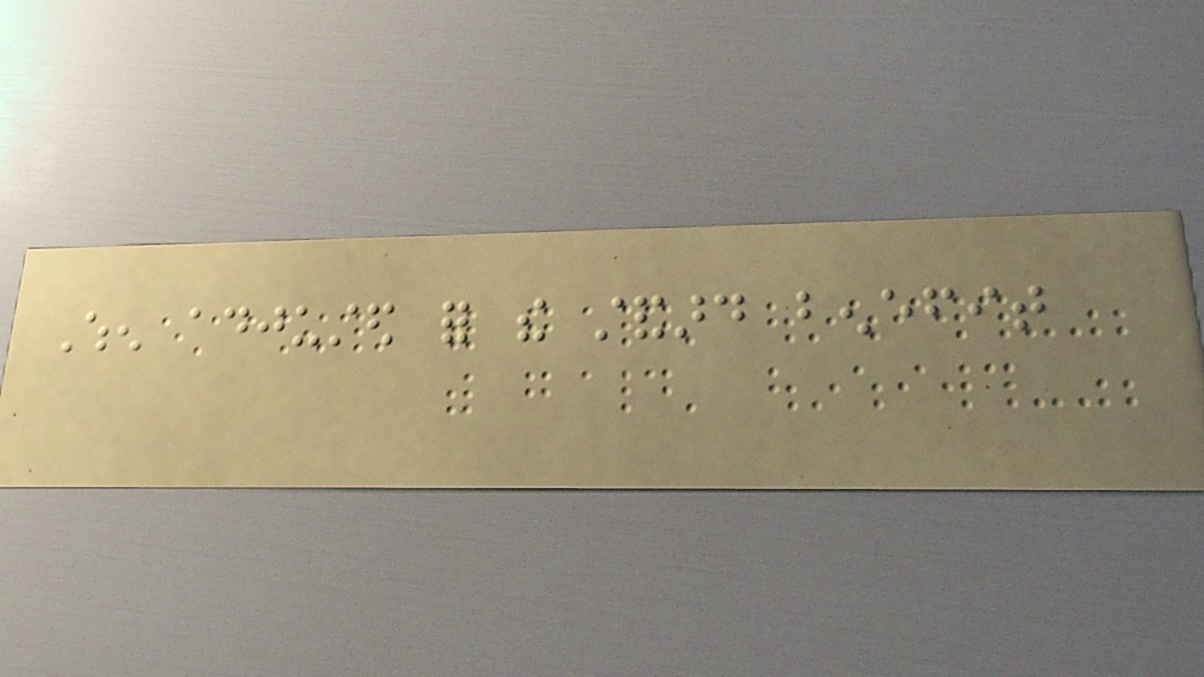When adjusted for the standard benefit
